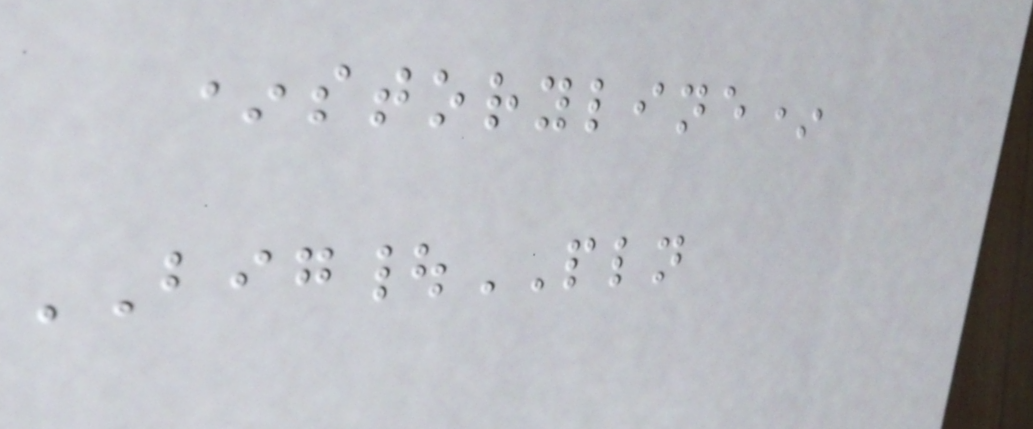*storyline*
BIG|PLN
